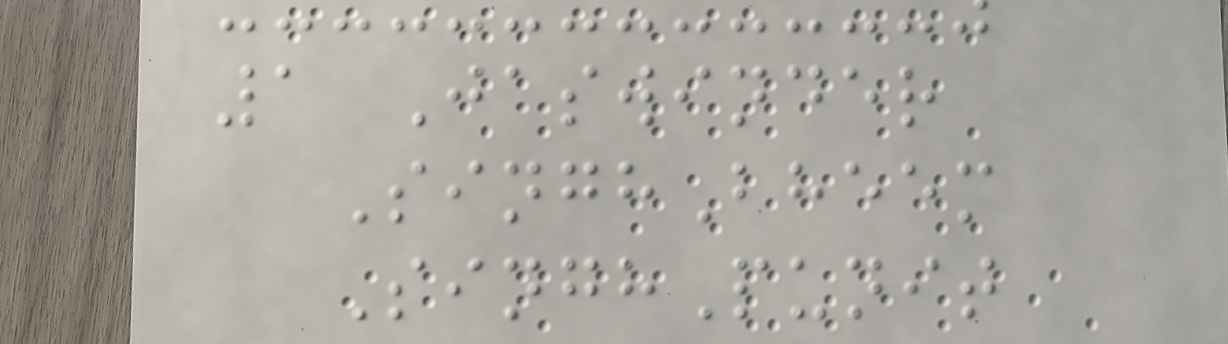1 Jaswinder
SinghBheem
SinghPunit
